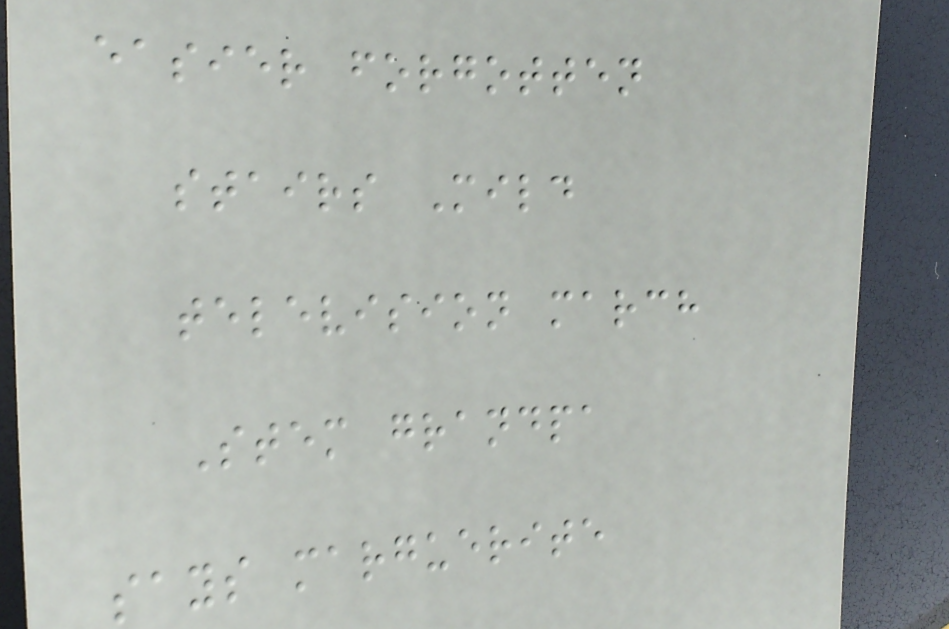easier forgotten
stairs Mild
television march
Stem grandpa
says marguerite
